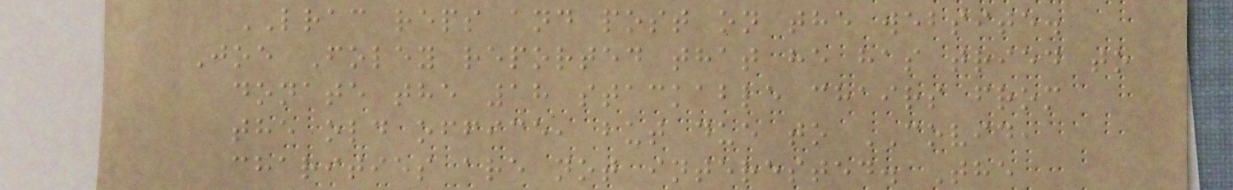LRAC reps and post on the website.
Joe Foley reported that he has tried to
donate the 18 stackable chairs from
the old office, but due to COVID,
charities are not interested. The
